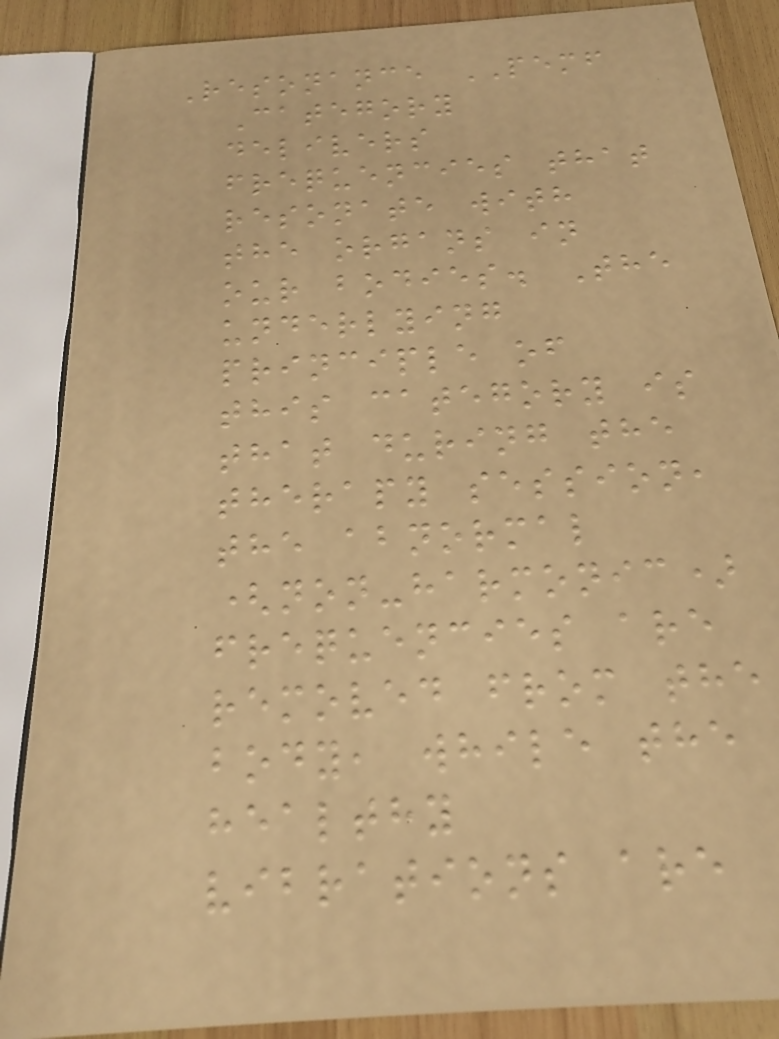Resonance PEMF
Category
delivers
frequencies that
resonate with
the organs in
our bodies. The
underlying
principle of
this category is
that during the
therapy session,
the abnormal
(non-harmonic)
frequencies are
removed from the
body, while the
healthy
vibrations are
